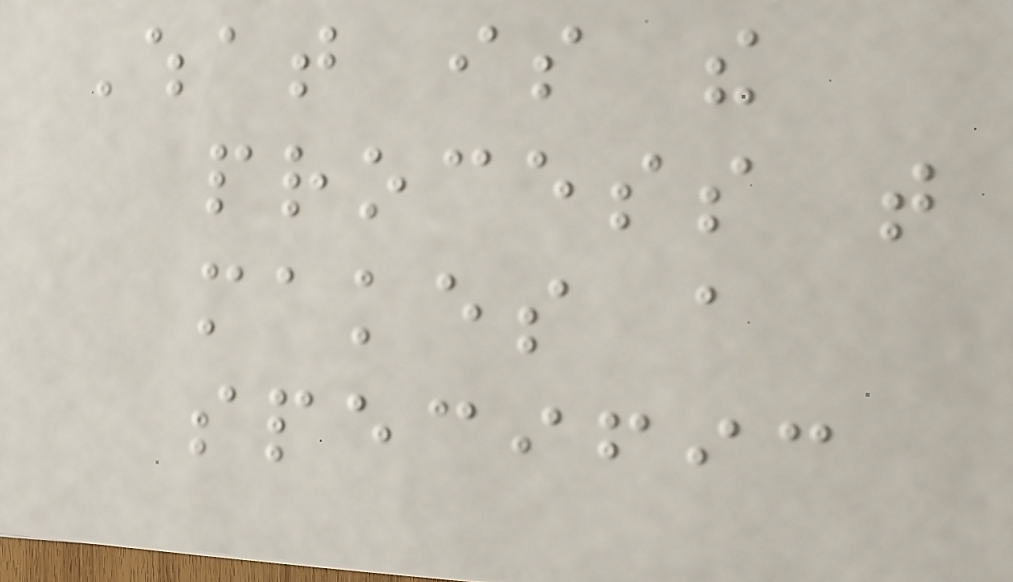What is the
process that
makes a
specific
